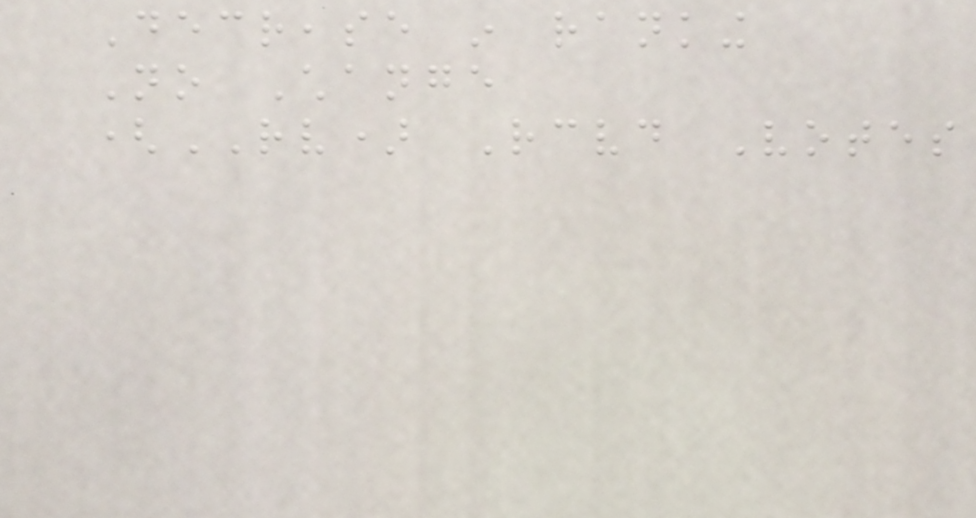Decrease in ranking
No Change
(RV) Received Votes
